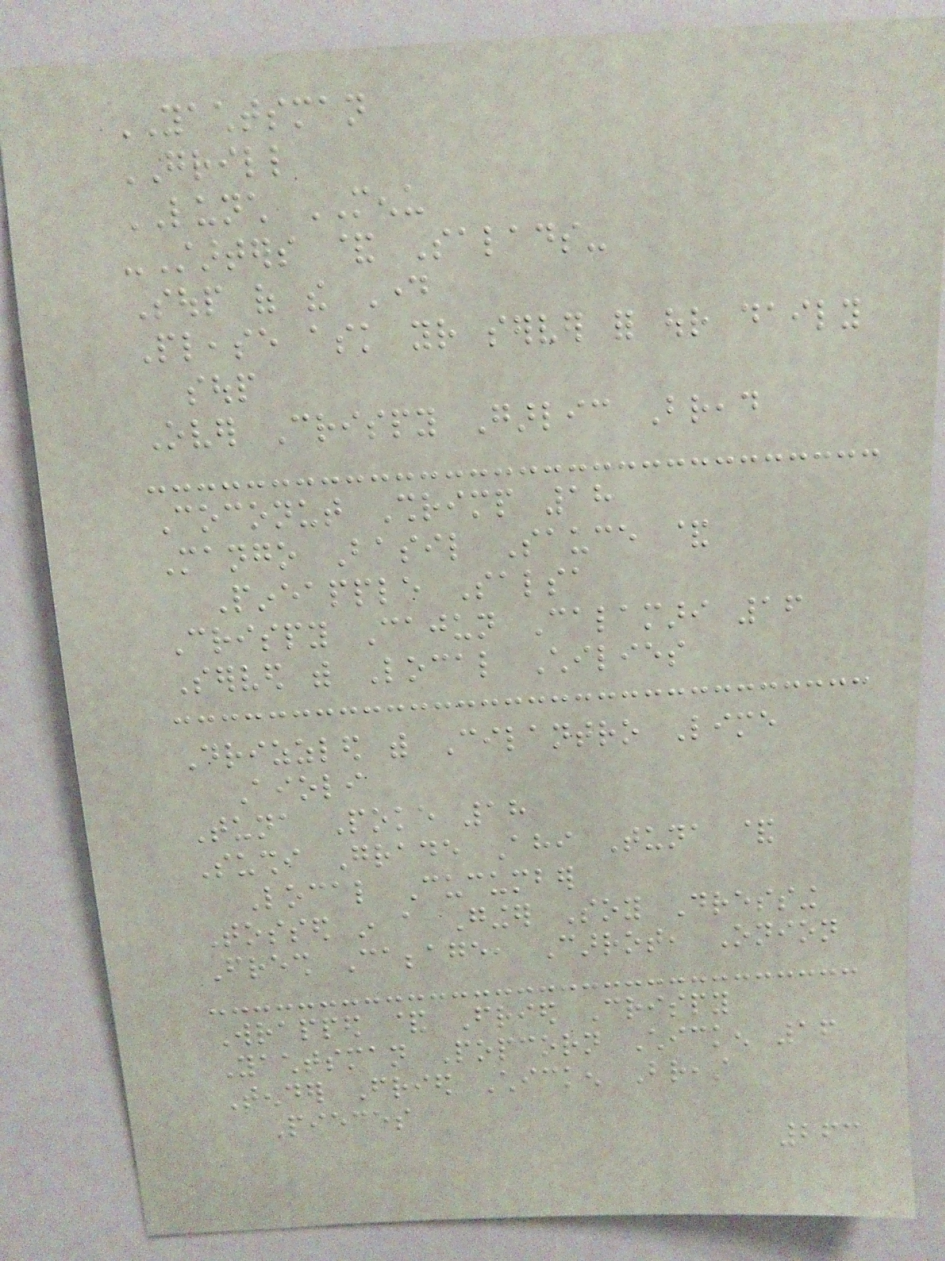YACHTSMAN
GRILL
LUNCH MENU
-Starters & Salads-
Soup of the Day
Please ask your server for our daily
soup
Over Crispy Garlic Bread
Coconut Shrimp 18
Mango Basil Sauce &
Pineapple Salsa
Crispy Cajun Calamari 16
Served with Local Chilies
Drizzled with Cilantro Lime
Aioli
Tuna Poke 18
Sushi Grade Ahi Tuna &
Local Cucumber
Tossed in a Ginger Soy Dressing
Fresh Cabbage, Carrot, Onion
Wrapped & Fried Crispy
Yachtsman Popcorn Chicken 16
Tender Fried Chicken Breast
Pieces
263
